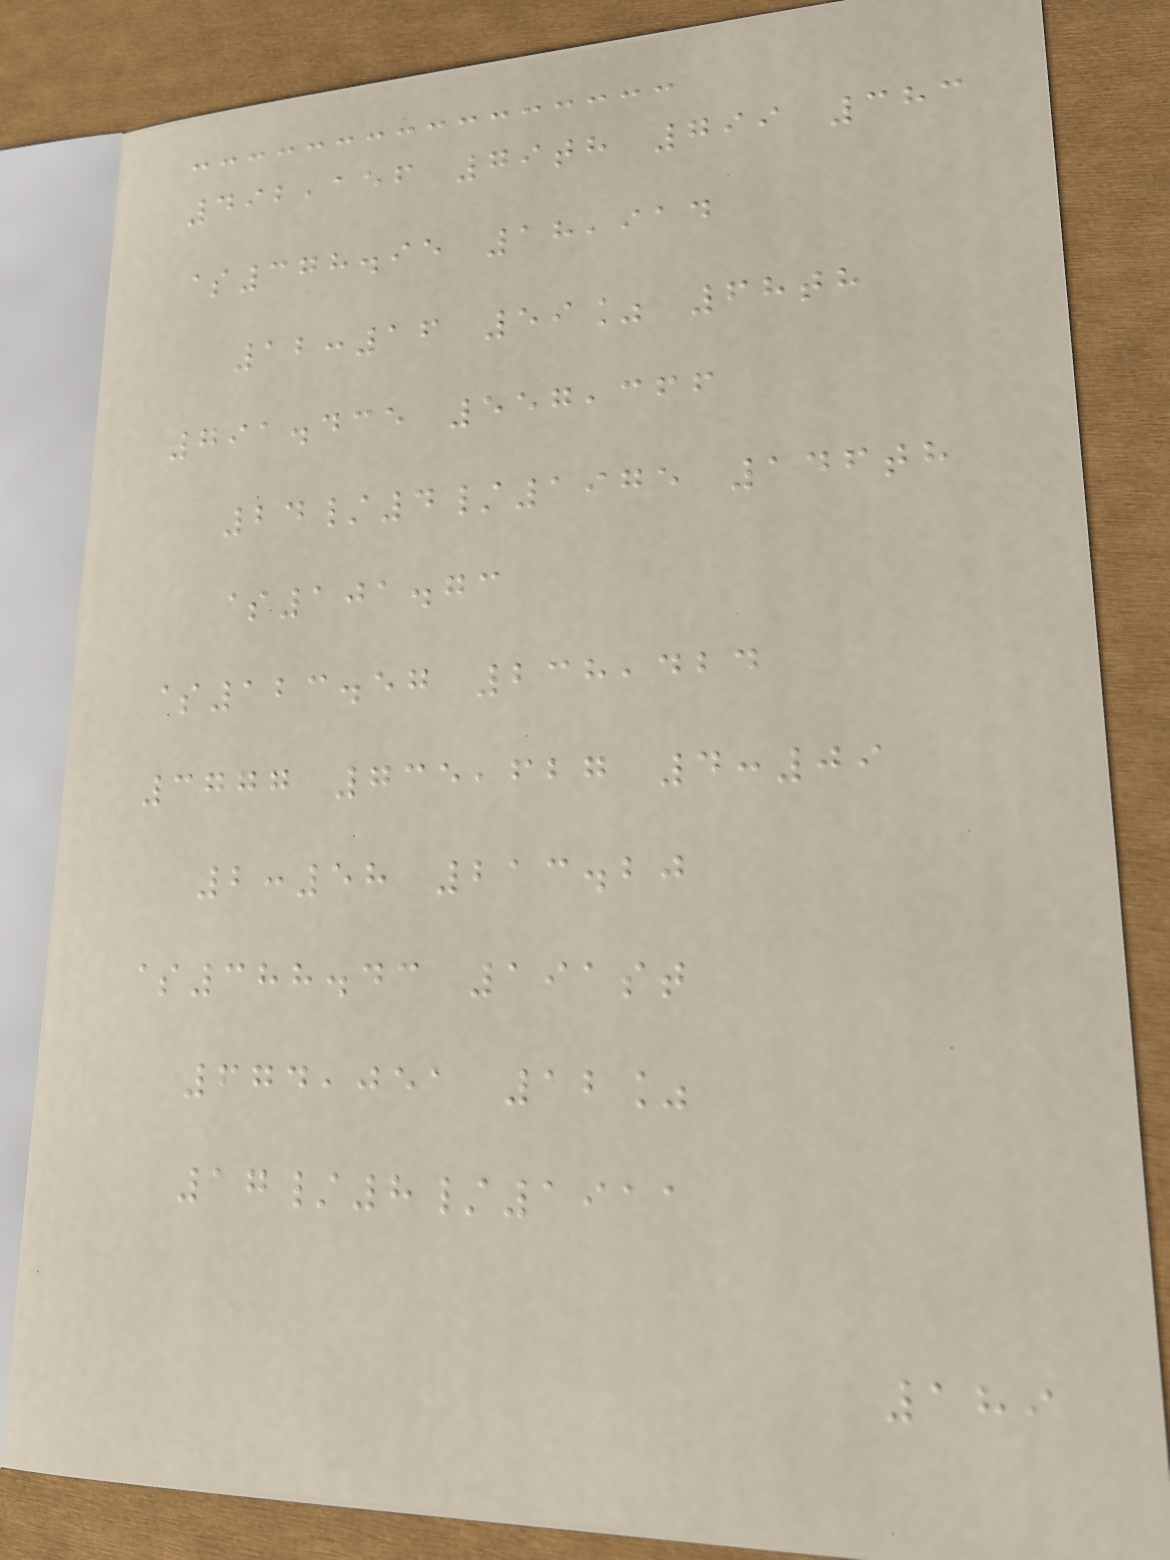492,156 79th 799 383
$378.95 18,914
12:16 59% 68th
791.435 557,366
24/4/1975 146th
$101.73
$123.57 238,424
3777 735,627 4:09
2:58 213.20
$388.43 191st
674,051 12%
17/8/1911
189
